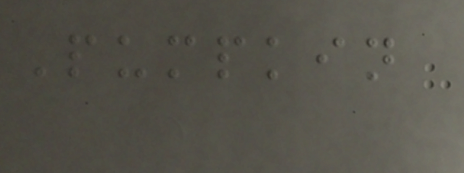Pumpkin
